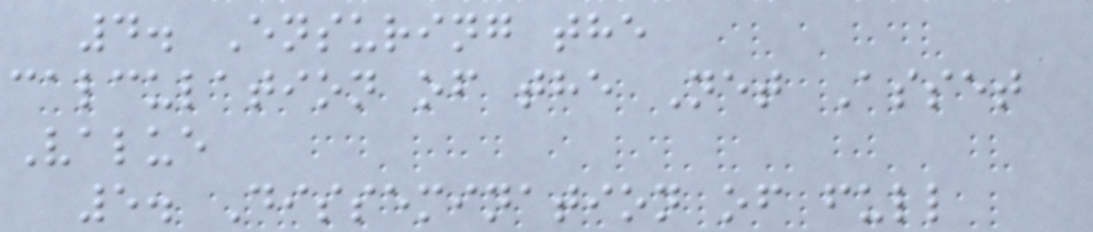4. Ensuring the
calculation of the Net Asset
Value
5. Dissemination of full
